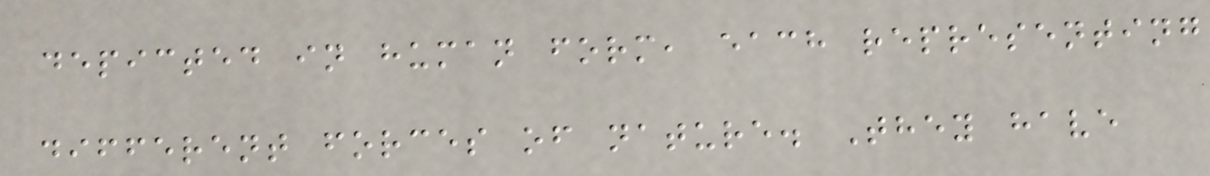depicted in human form, each representing
different forces of nature. They have
